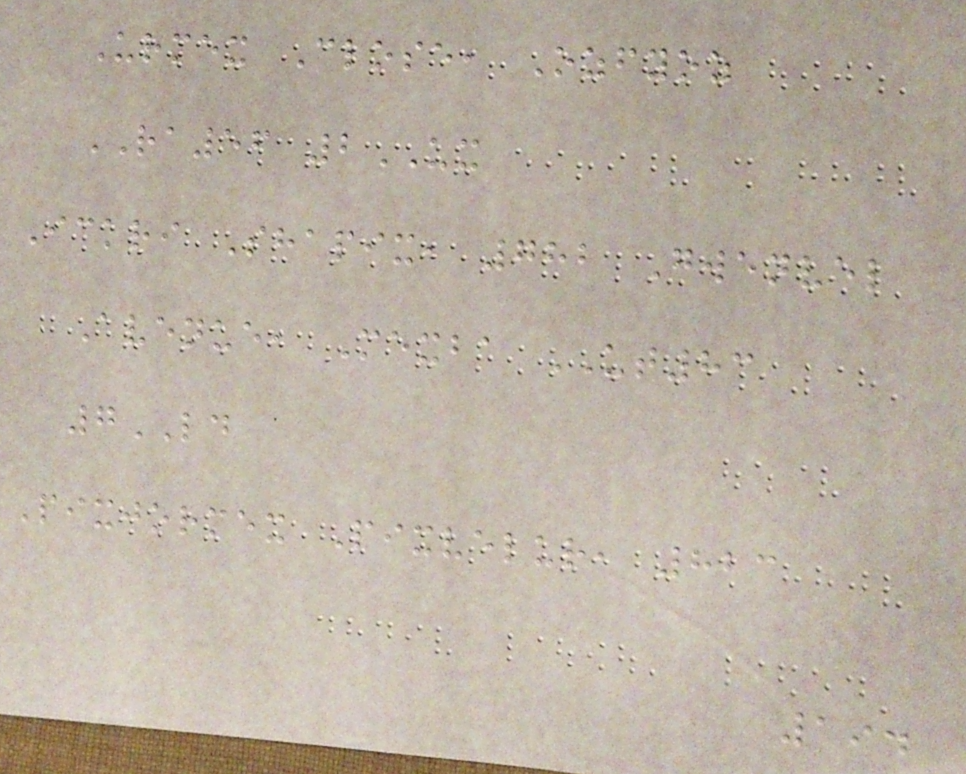Urmex Close, Ozfyoz
RA56 2UX
Ickri Shapix, 782 Gwenvel
Avenue, Mexba UT83
7LD
Pixjormex Pixvelur, 823
194
